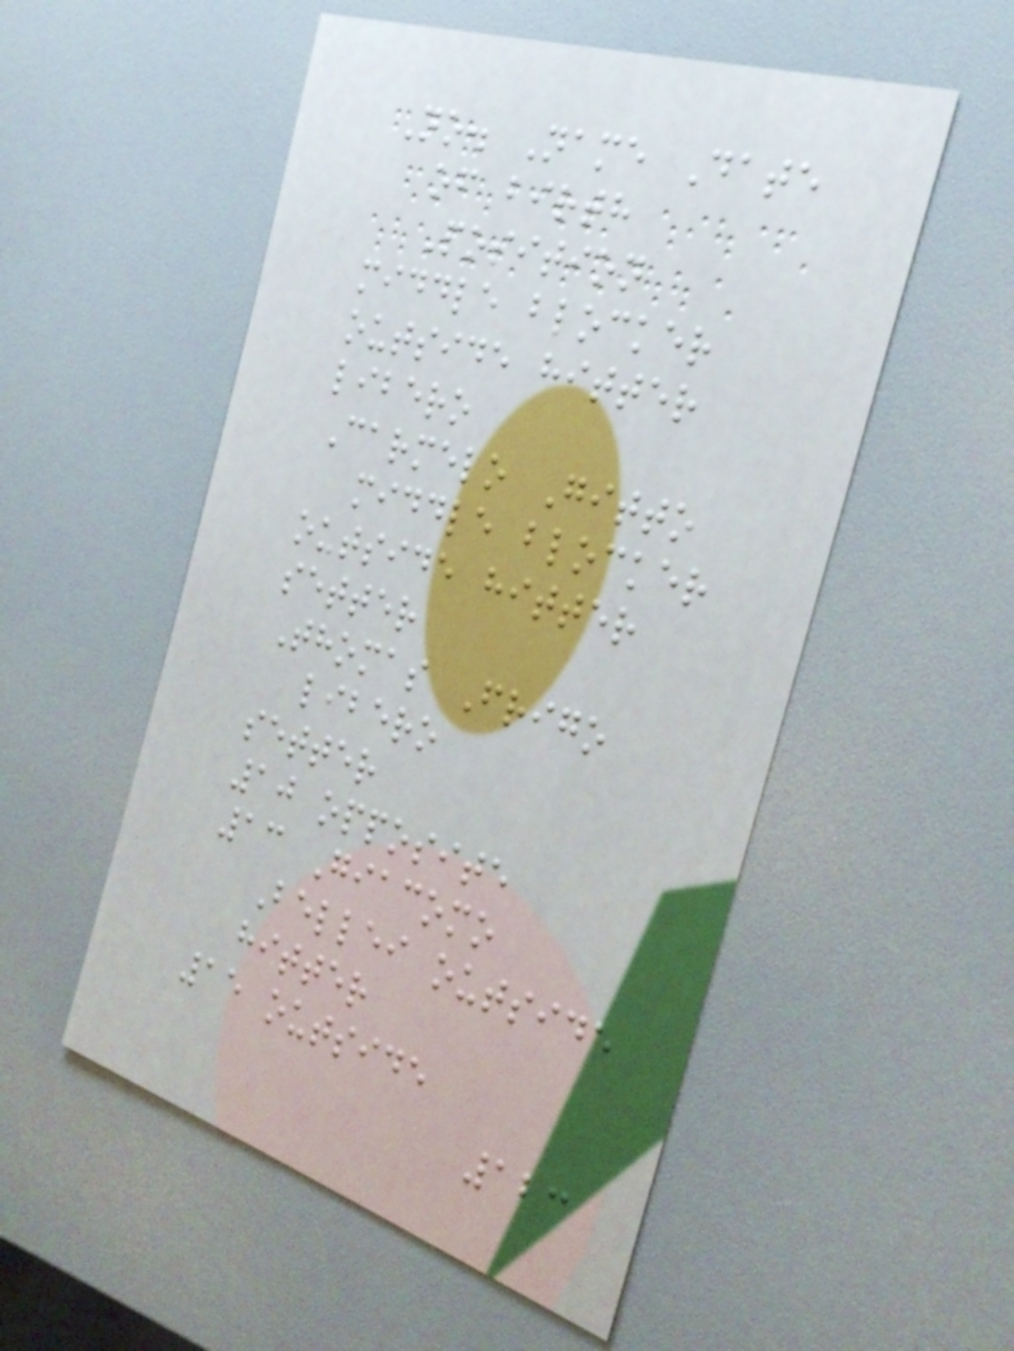No. Name Date
of birth
Position
middle blocker
outside hitter
libero
Carmelo Gitto
middle blocker
outside hitter
setter
Thomas Frigo
libero
setter
10 opposite
13 Giacomo
Bellei outside
hitter
15 outside
123
